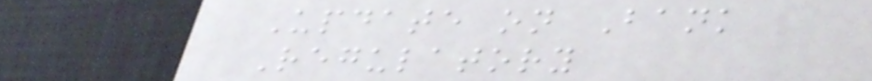Update on Bank
Regulatory
